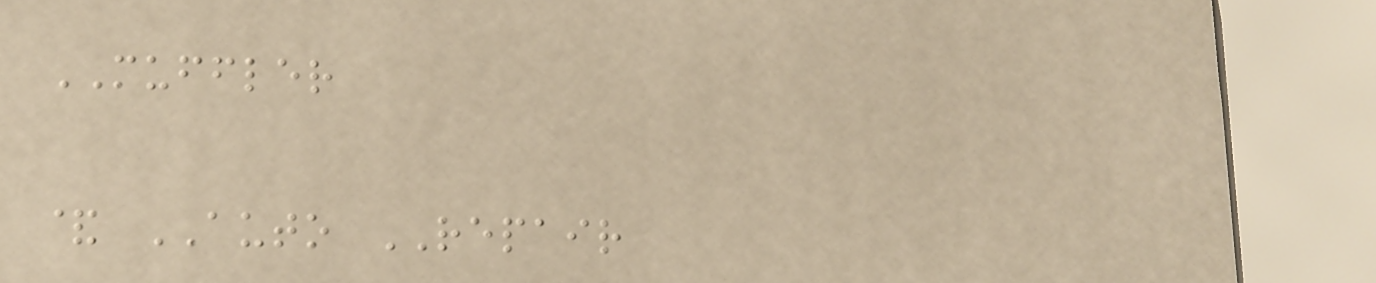MUFFLER
& AUTO REPAIR
